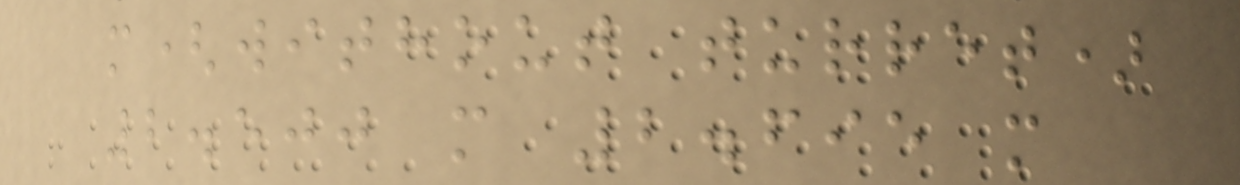m(without turret)
2.500 m 2.695 m
